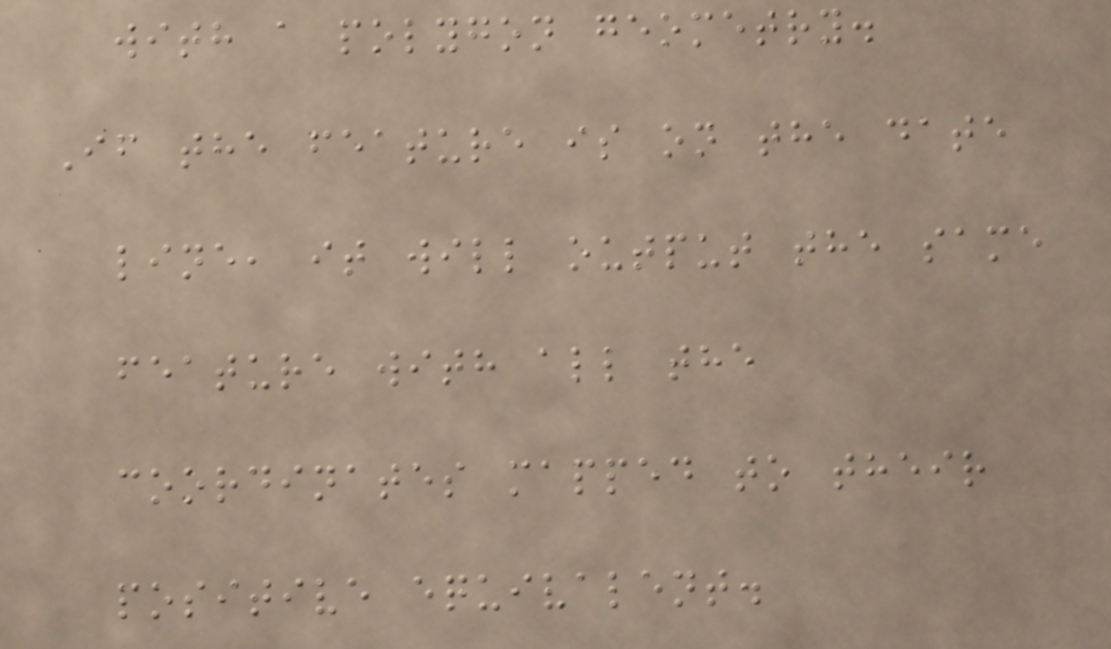with a polygon geometry.
If the feature is on the date
line, it will output the same
feature with all the
coordinates mapped to their
positive equivalent.
